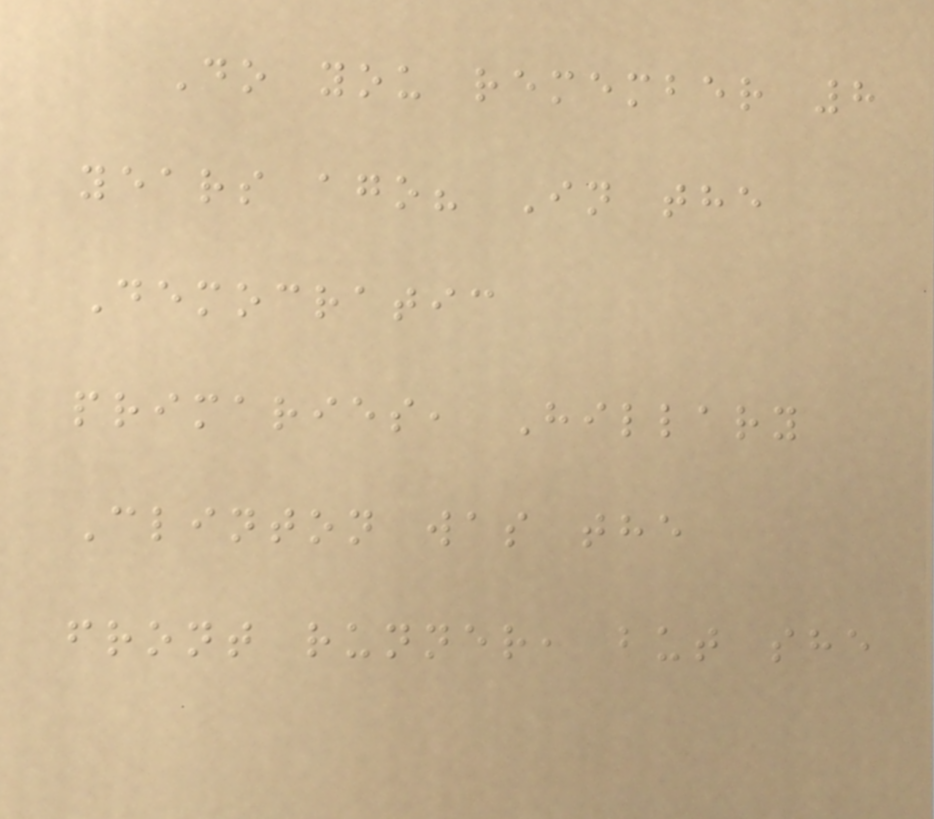Do you remember 8
years ago? In the
Democratic
primaries, Hillary
Clinton was the
front runner, but she
